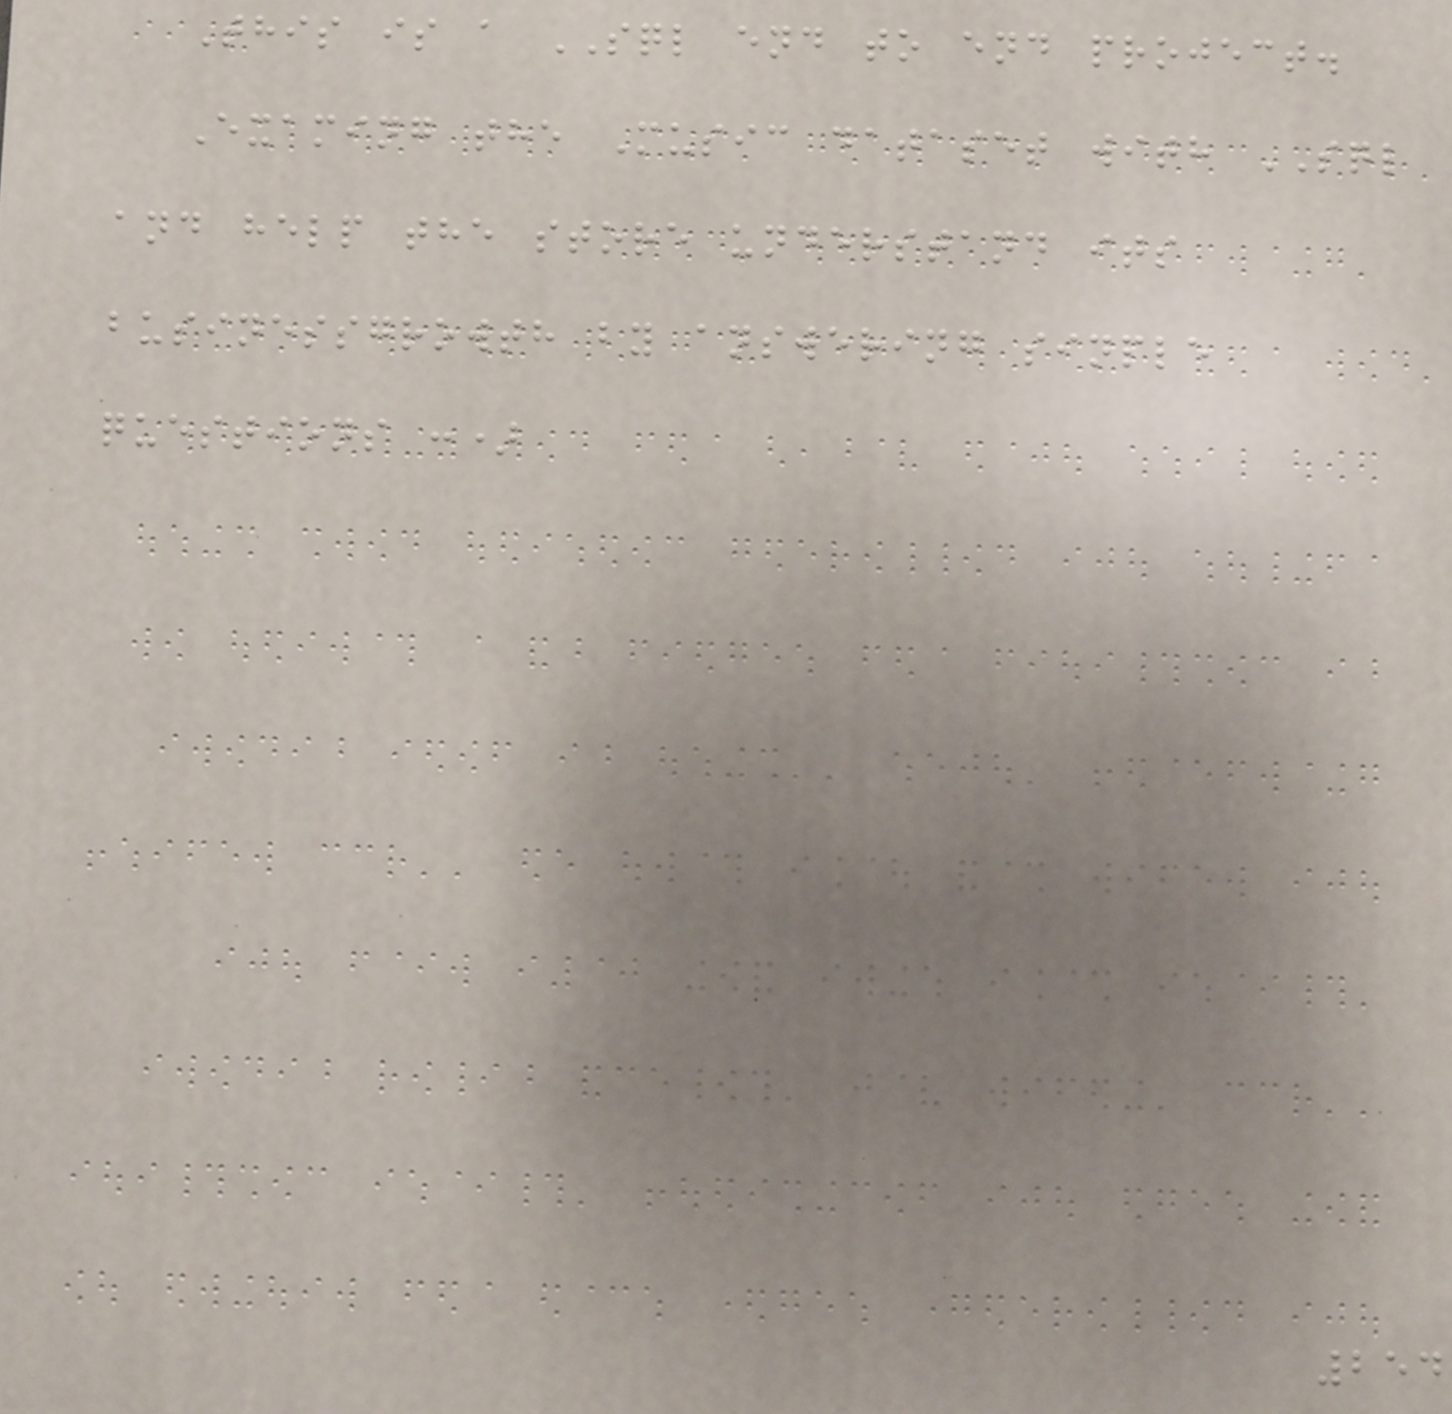This is a SQL end to end project.
Examing the Music dataset with SQL
and help the store understand its
businessgrowth by answering sinple
questions :)
254
